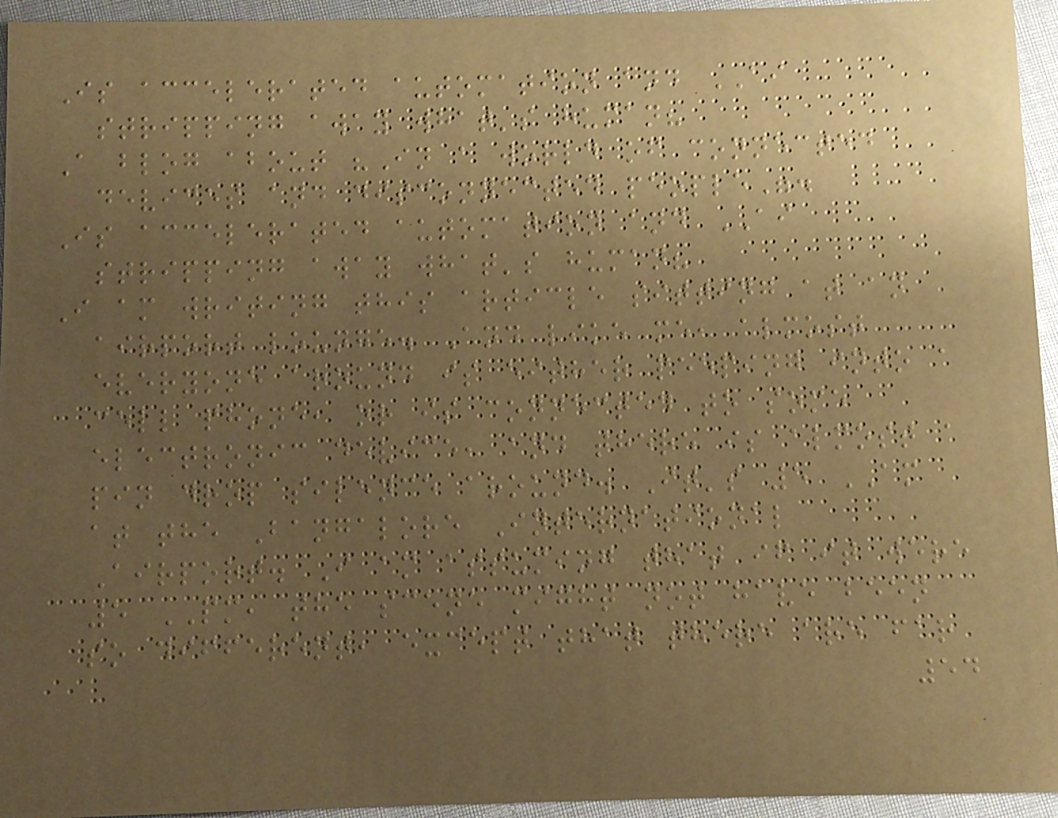Is accelerated automation and AI
stripping away what's human?
A blog about "In a world of connected
devices and disconnected people".
Is accelerated automation and AI
stripping away what's human?
I am writing this article sitting at an
airport lounge. And like me, almost
everyone around is either peeping into a
cell phone, or is connected to some
electronic device, and there is almost a
pin drop silence around. It's 5 AM
at the Bangalore International
Airport. I am assuming that if it were
5 PM, the scene might not have been
so different, except that there are far
54
